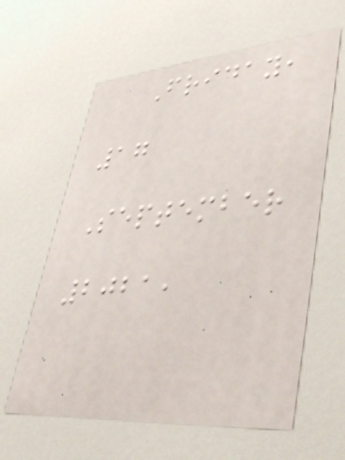Friday,
17
September
2021,
